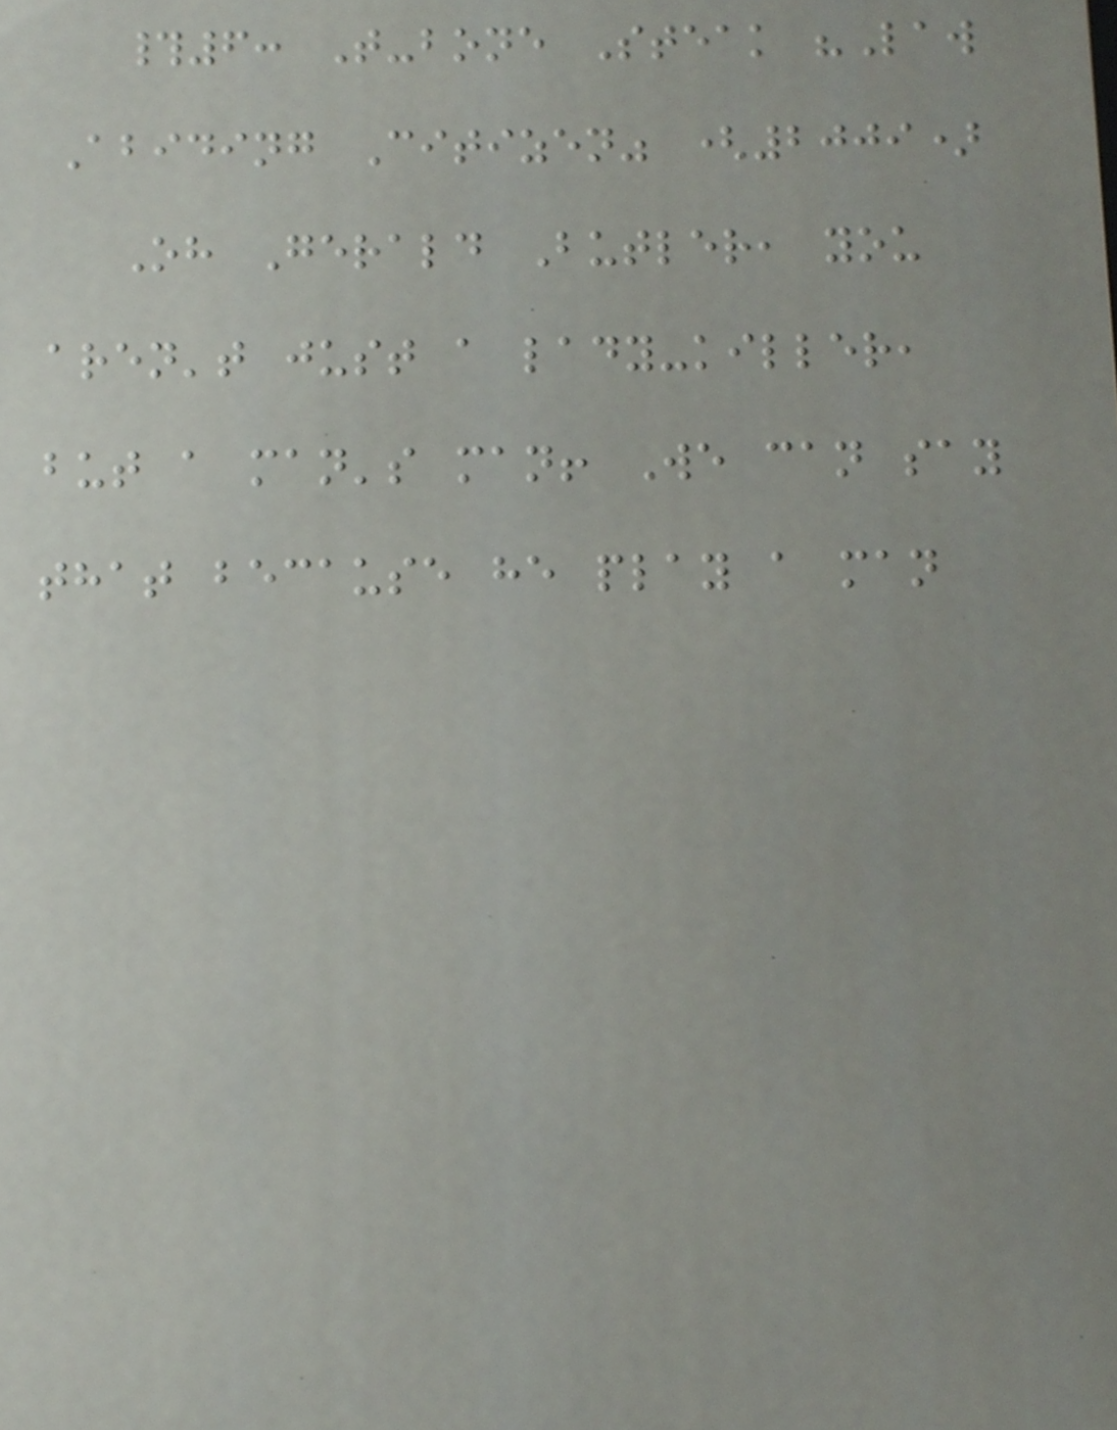#6: T-bone Steak "Law
Abiding Citizen" (2009)
Oh Gerald Butler, you
aren't just a lady-killer,
but a man's man! We can say
that because he play a man
